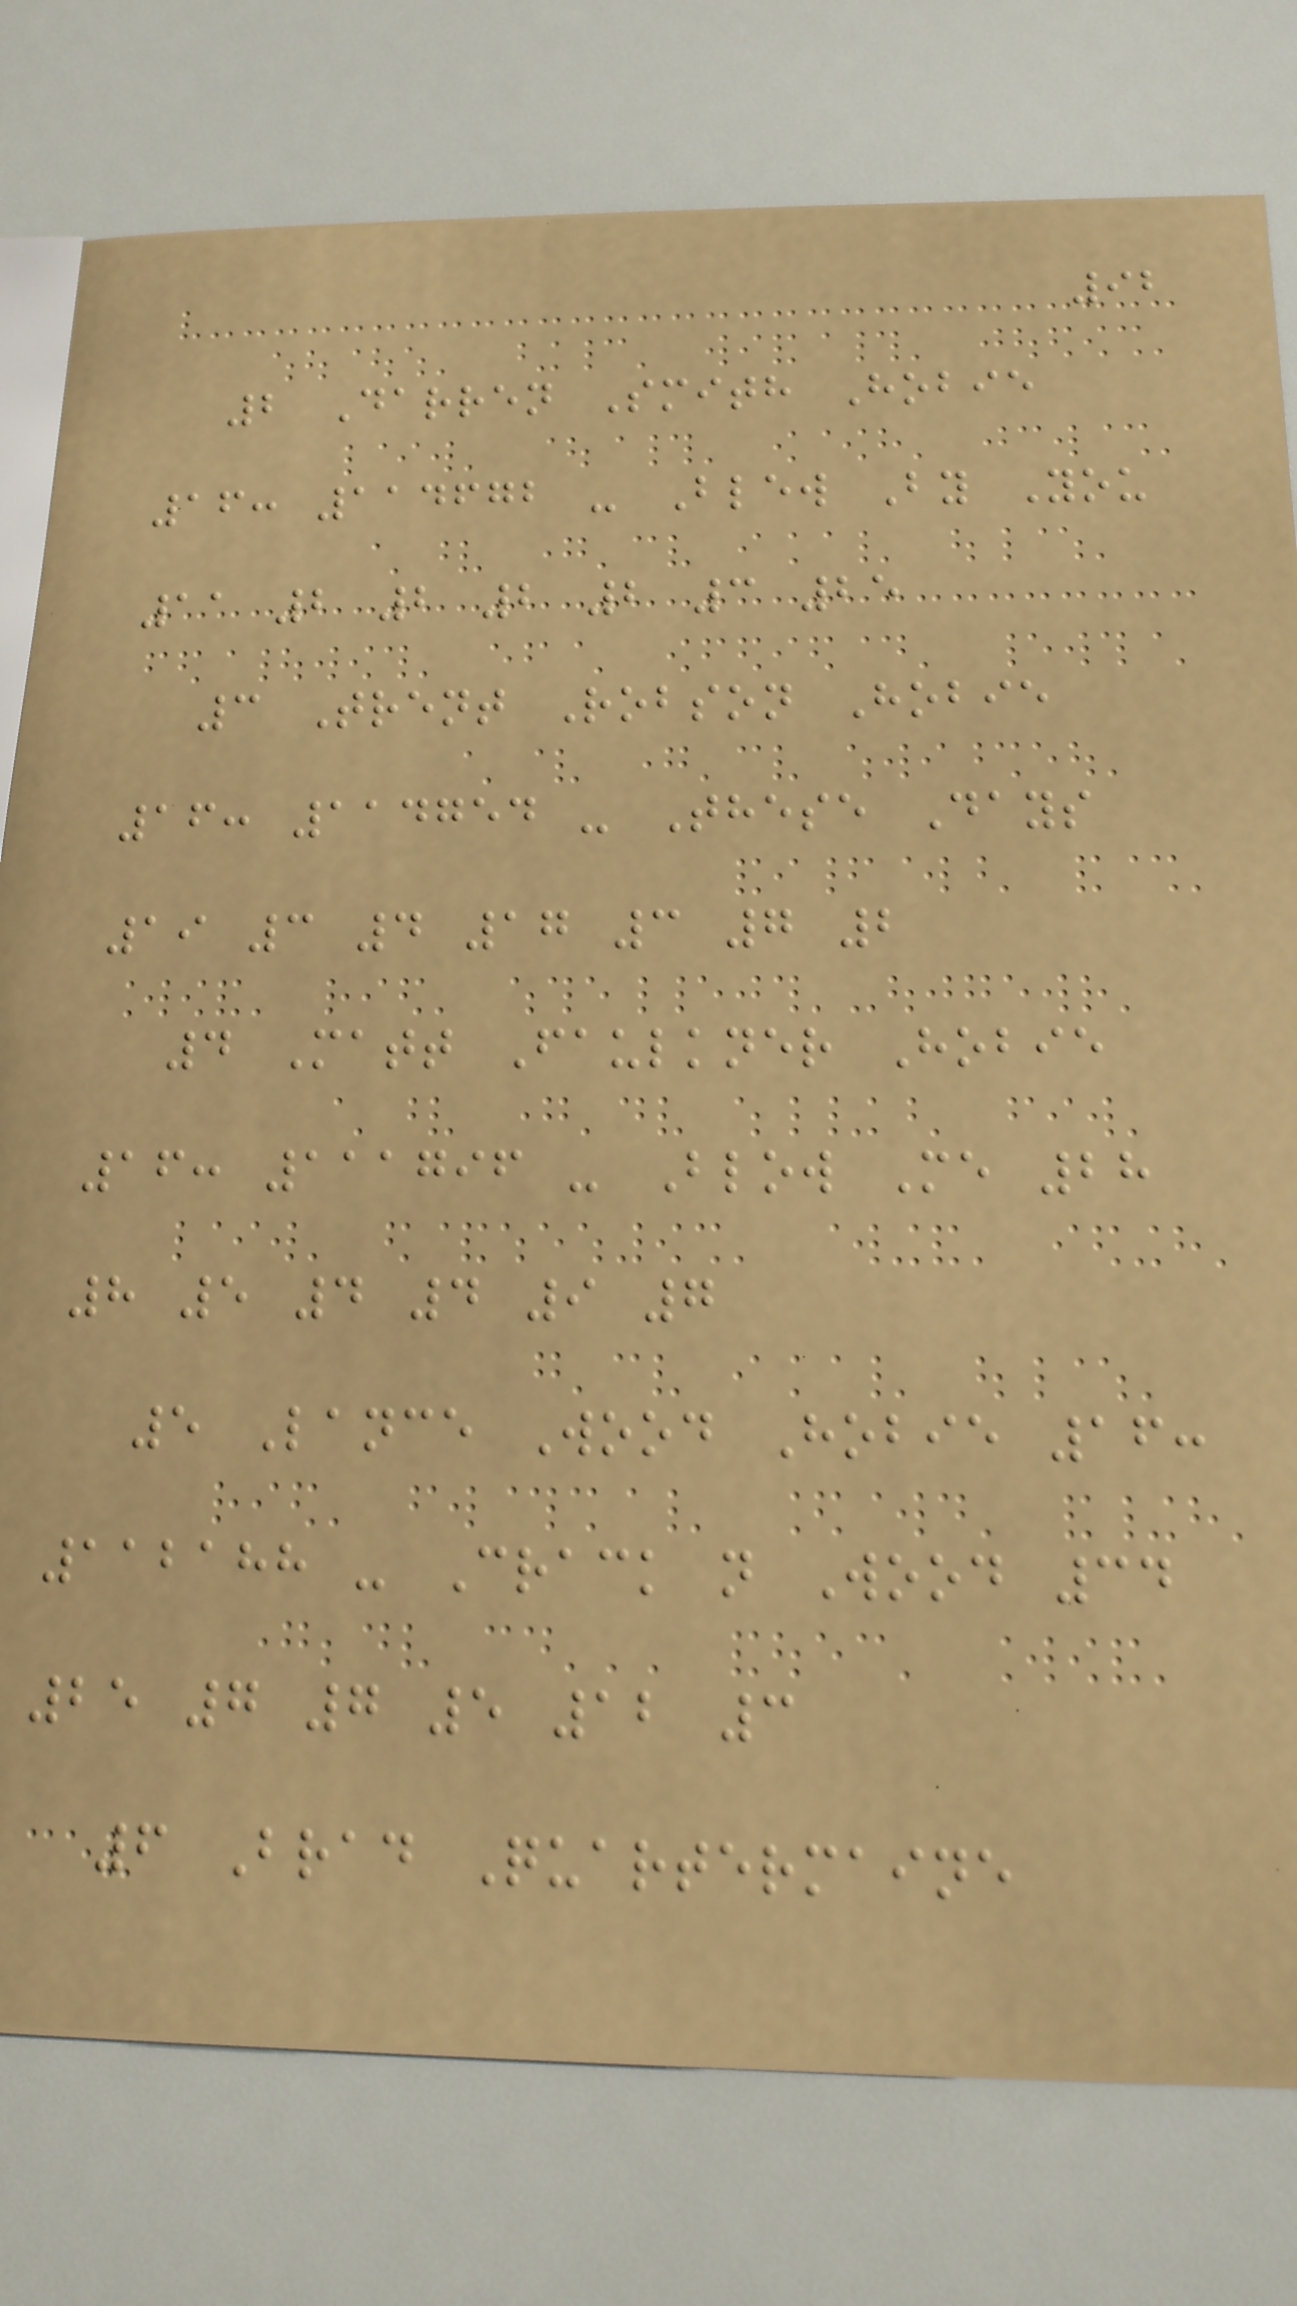92
2 Darren Smith Hobie
16: 114672 - Blew By You
11 2 2 2 2 3 25
3 Trent Robson Hobie
16: 114754 - These Days
19 3 4 17 3 7 2
4 Matt Faulkner Hobie
16: 111796 - Blow Me 28
8 5 4 4 9 7
5 Lance Wood Hobie 16:
112188 - Crack n Wood 34
25 7 7 5 12 3
6 Brad Quartermaine
